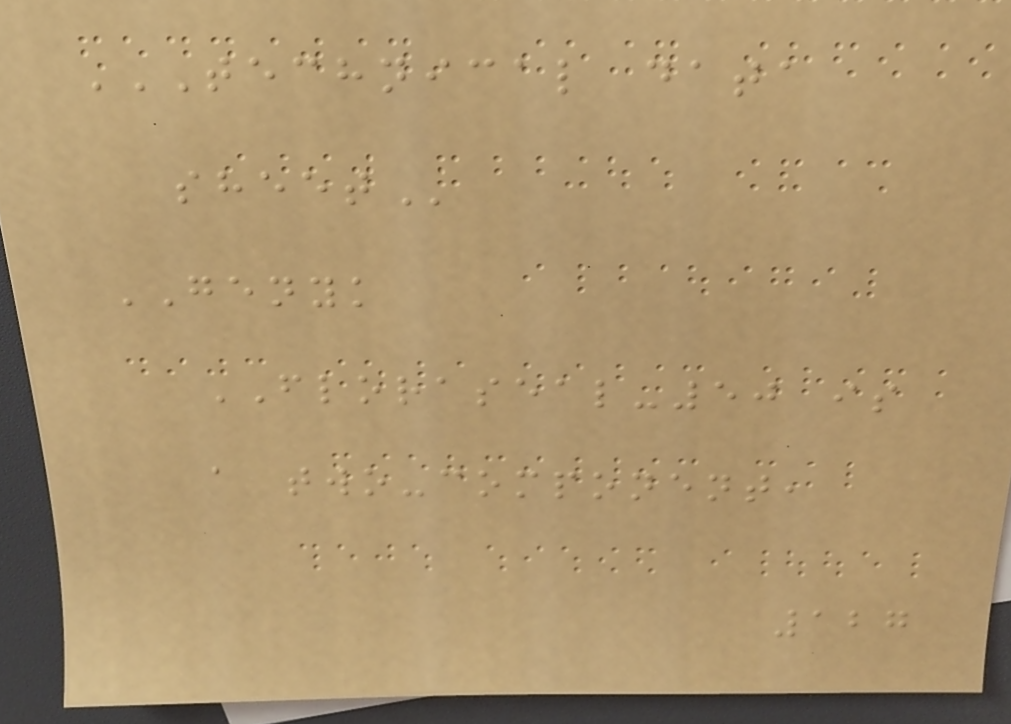TECHNICAL DATA
SHEET
GENYK
FLORASEAL-50 is
a two-component,
127
